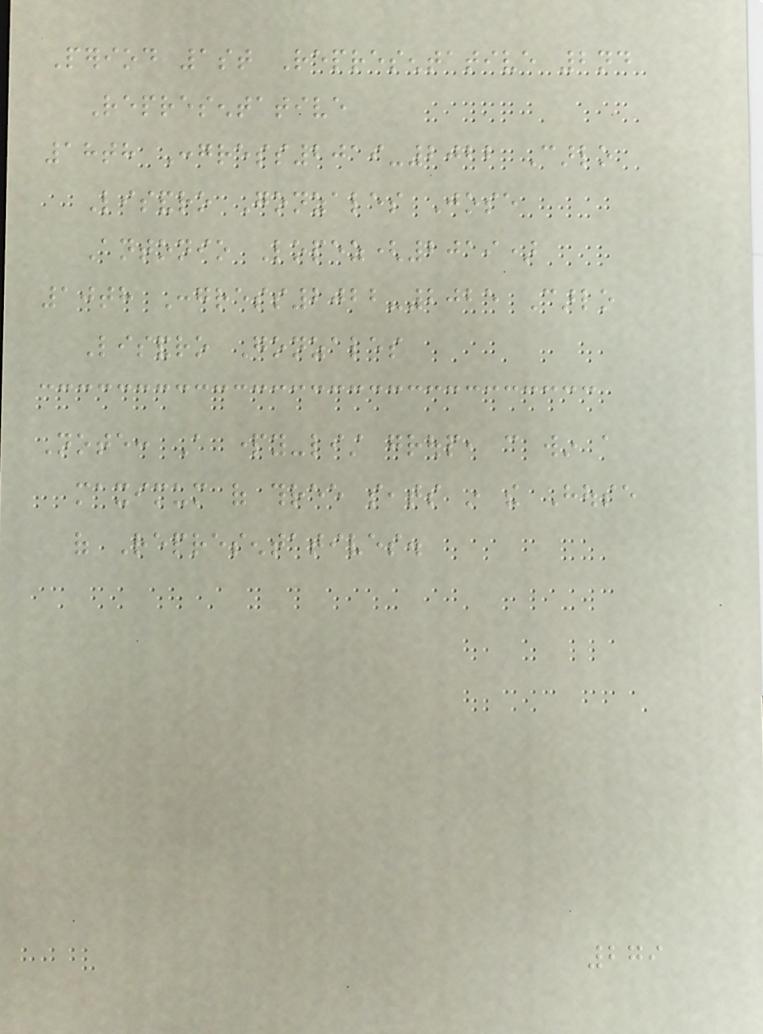Period 1st Representative 2nd
Representative
18th Congress2019-2022 Carlo
Lisandro Gonzales Jose
Antonio Lopez(2019)
10th Congress2022-2025 Carlo
Lisandro Gonzales
Note: A party-list group, can win a
maximum of three seats in the House
of Representatives.
279
